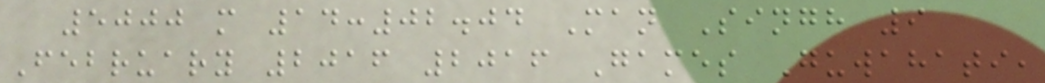5000 m 14:02.04 Man Singh 9
February 2016 2016 Games Guwahati,
